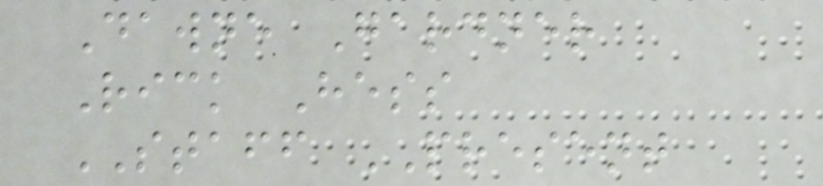Dawne Gardner
Rick Hess
STAFF PRESENT
